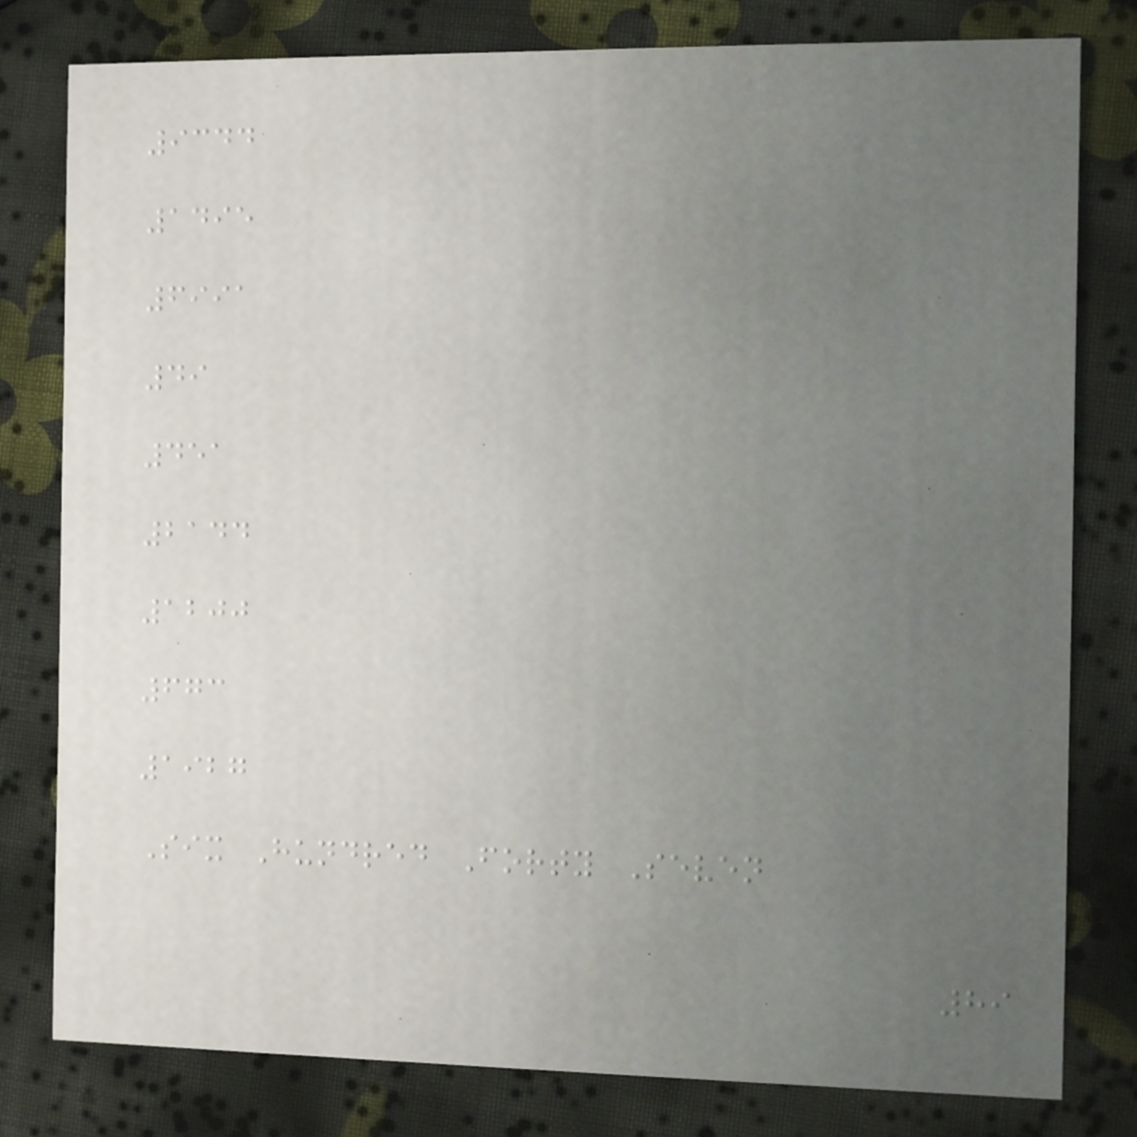9344
1495
6991
49
451
2144
1200
673
1927
Six Hundred Forty Seven
89
